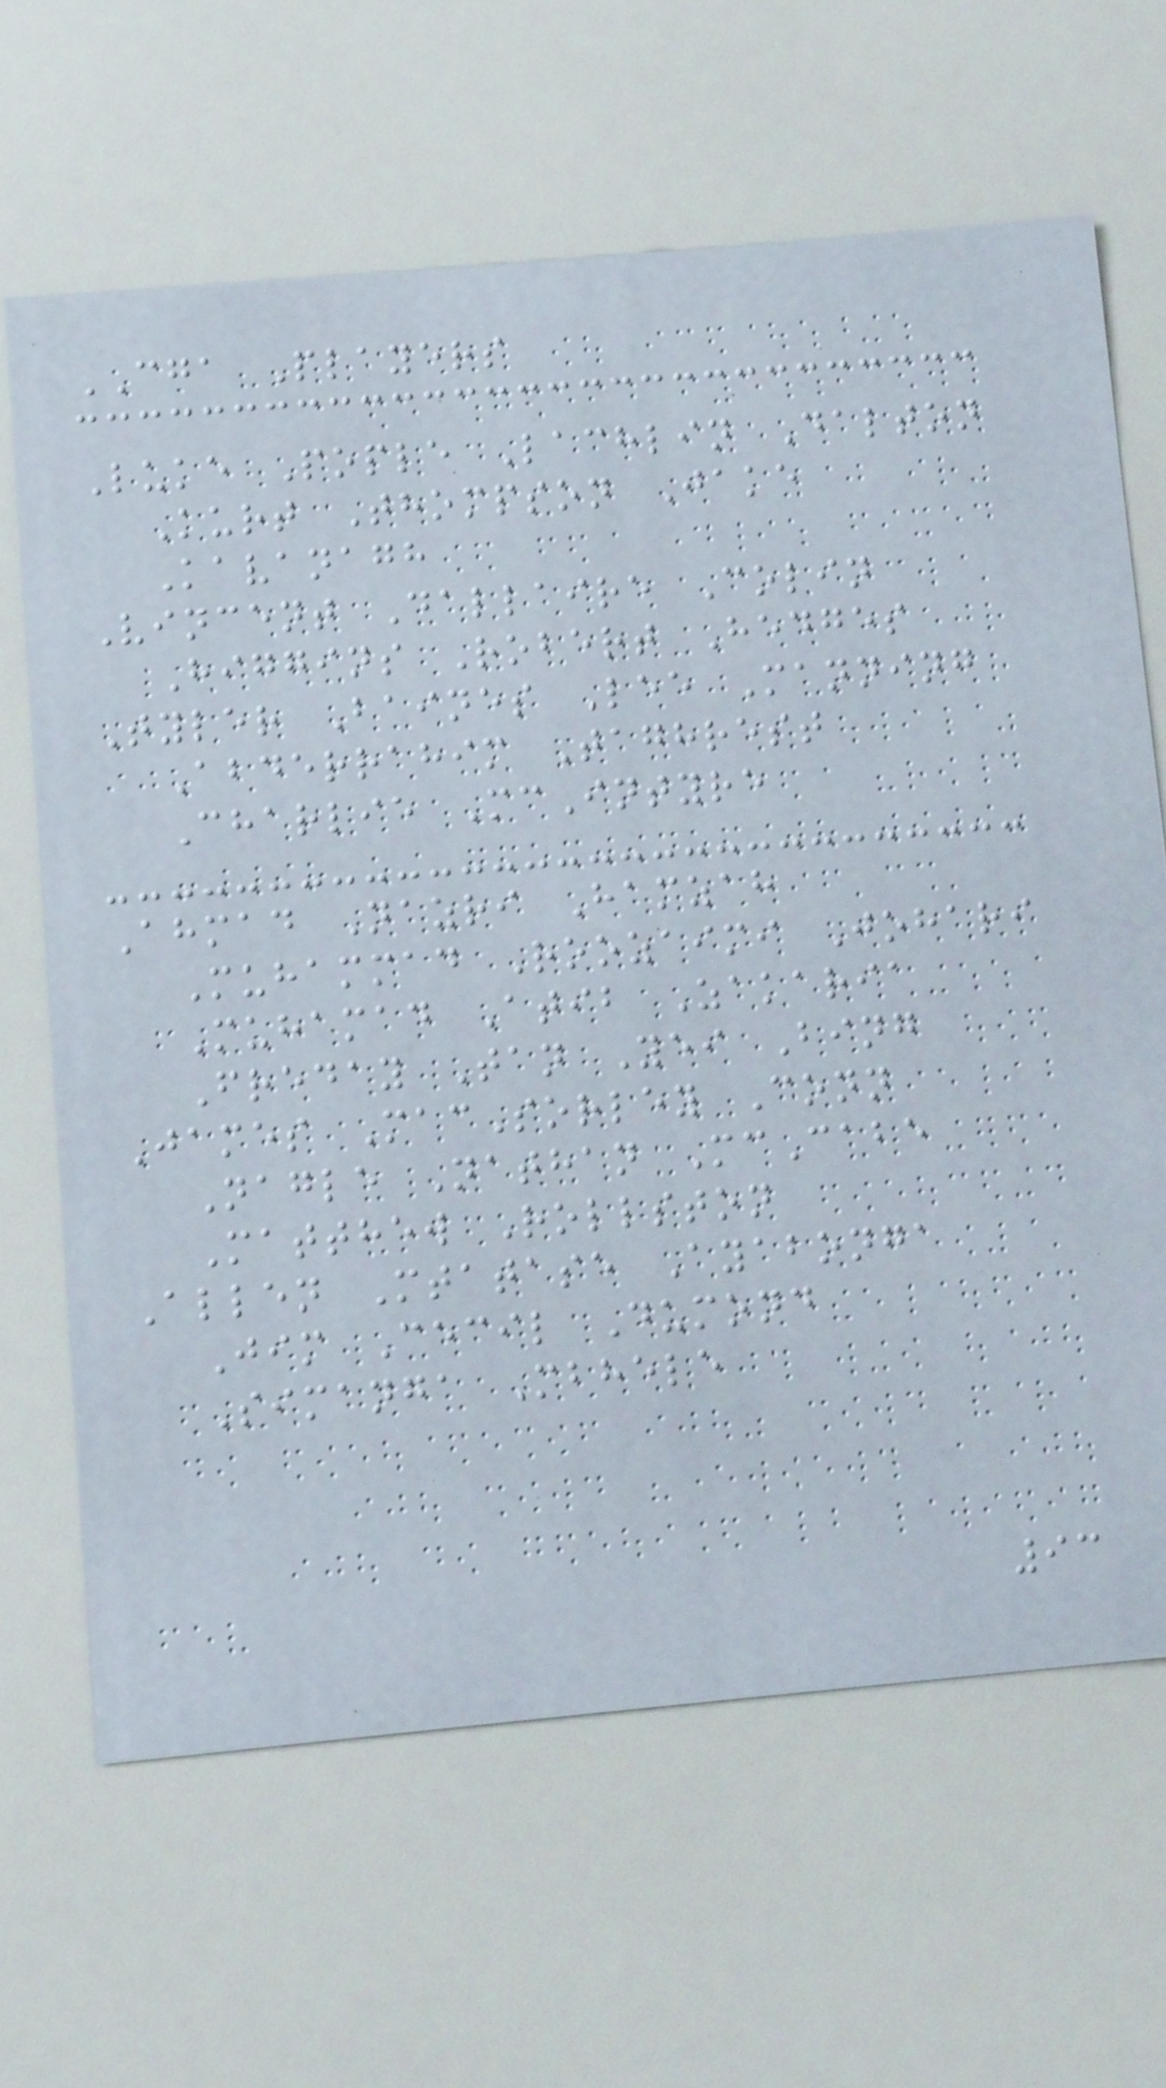CGA Players
Luke Pople Lachlin Dalton
Kurt Thompson Jake
Kavanagh
Vincent Dallaire Colin
Higgins Robert Hedges
Tyler Baines Lee Manning
Abderrahim Taghrest
Charlie McIntyre
Ahmad Nazri Hamzah
Muhammad Roozaimi Johari
Muhamad Atib Zakaria
Freday Tan Yei Bing
James MacSorley Conn
Nagle Nathan McCabe
Matthew Rollston
Allen Mtatase Ayabonga
Jim Cecil Dumond
Simanga Mbhele
93
